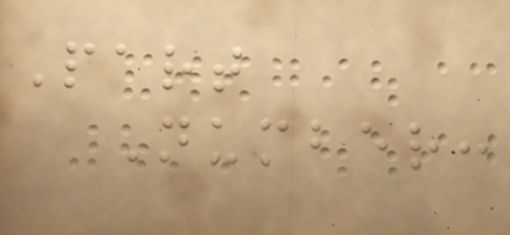Part
Number:
